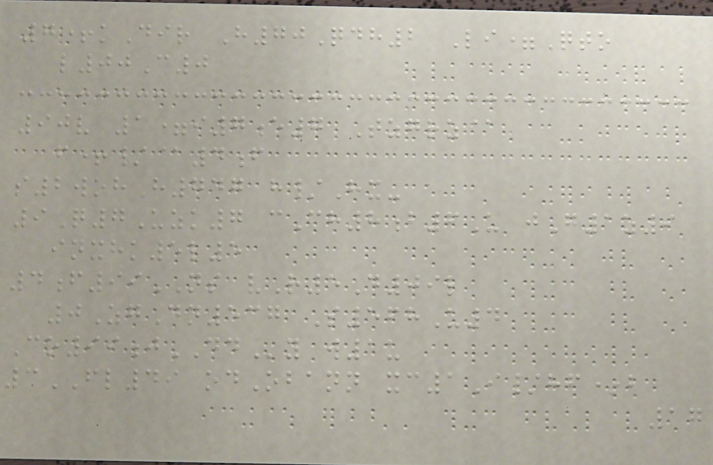7+kDir H70Qdh2 Li=Qto
l00C0
90v 1=i7e7 Tzgrz@
f+/@4f
s2wohH747 h/Hx-
9Q7Uzk7 cCh8b6U jG1z9
inxhk5l5
4f99NS vR5D09l
0ZgDn537 S568U4
Co99jDDy w1u
3FL49 odObann xc1I/hf*b
17
